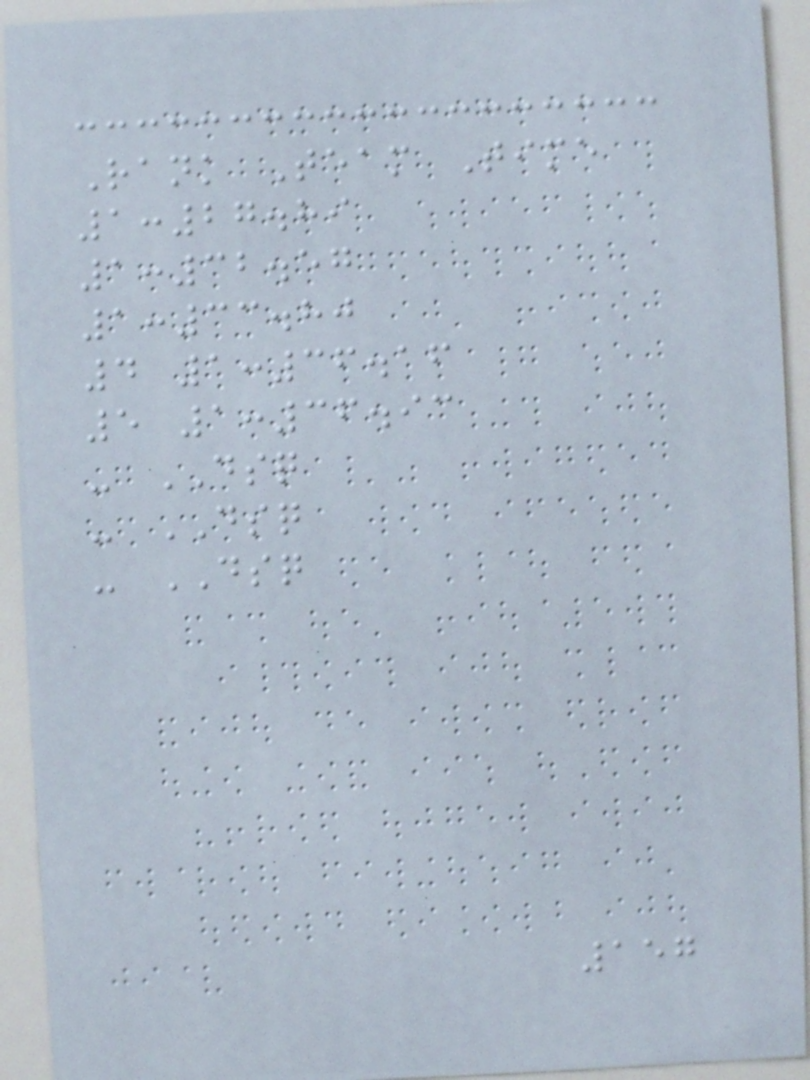Rank Team Time
1:27.89
1:32.57
1:33.80
4 1:36.16
5 1:36.93
- DSQ
- DSQ
- DSQ
157
